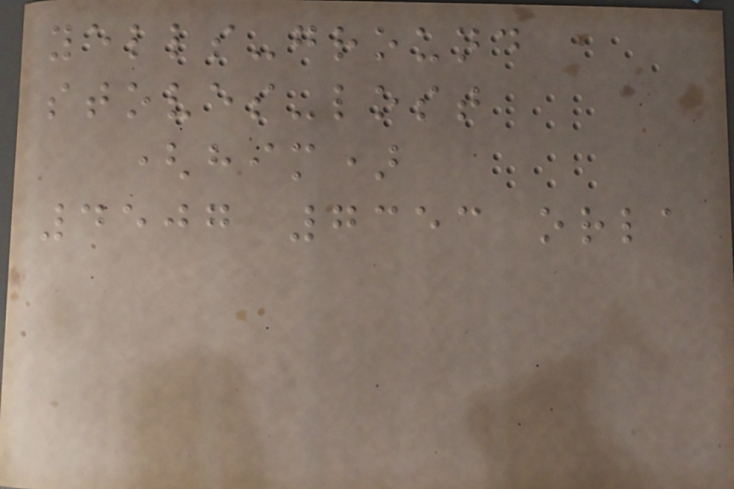yells-ground
stoves-lost
(him)
4507 7353 orla
